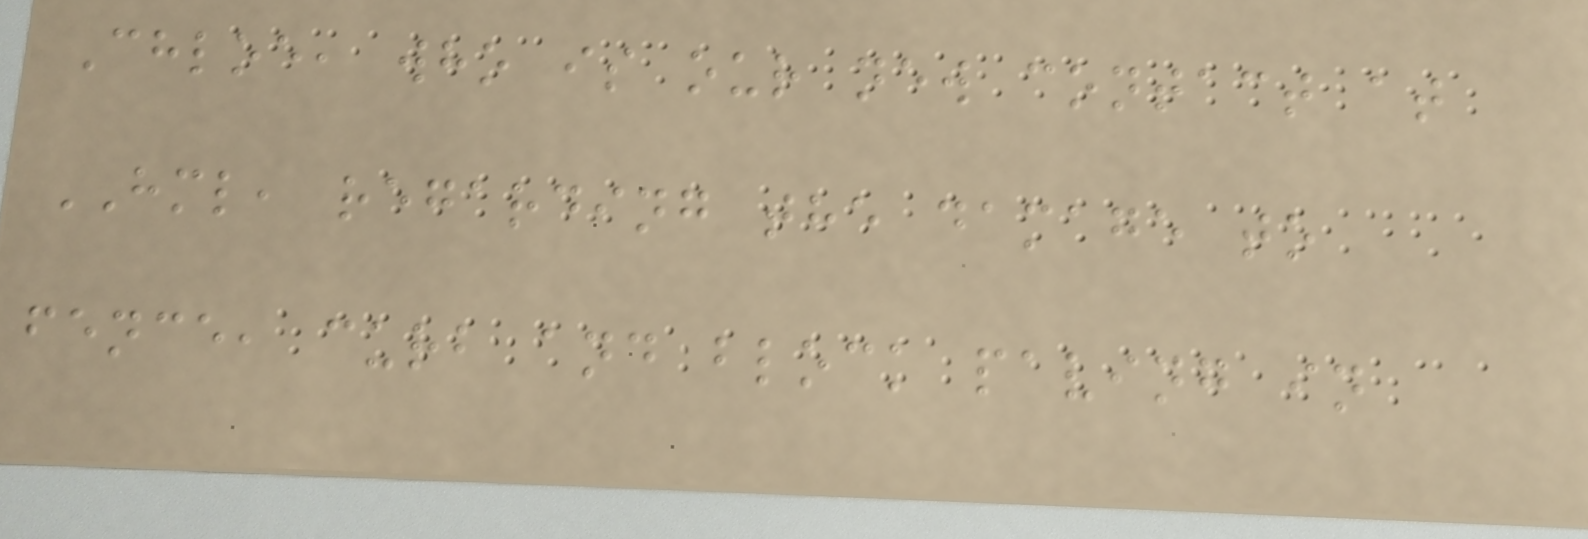Chloe, who is our new contact at
HML, regarding the damage to
fence, curb and block paving in
